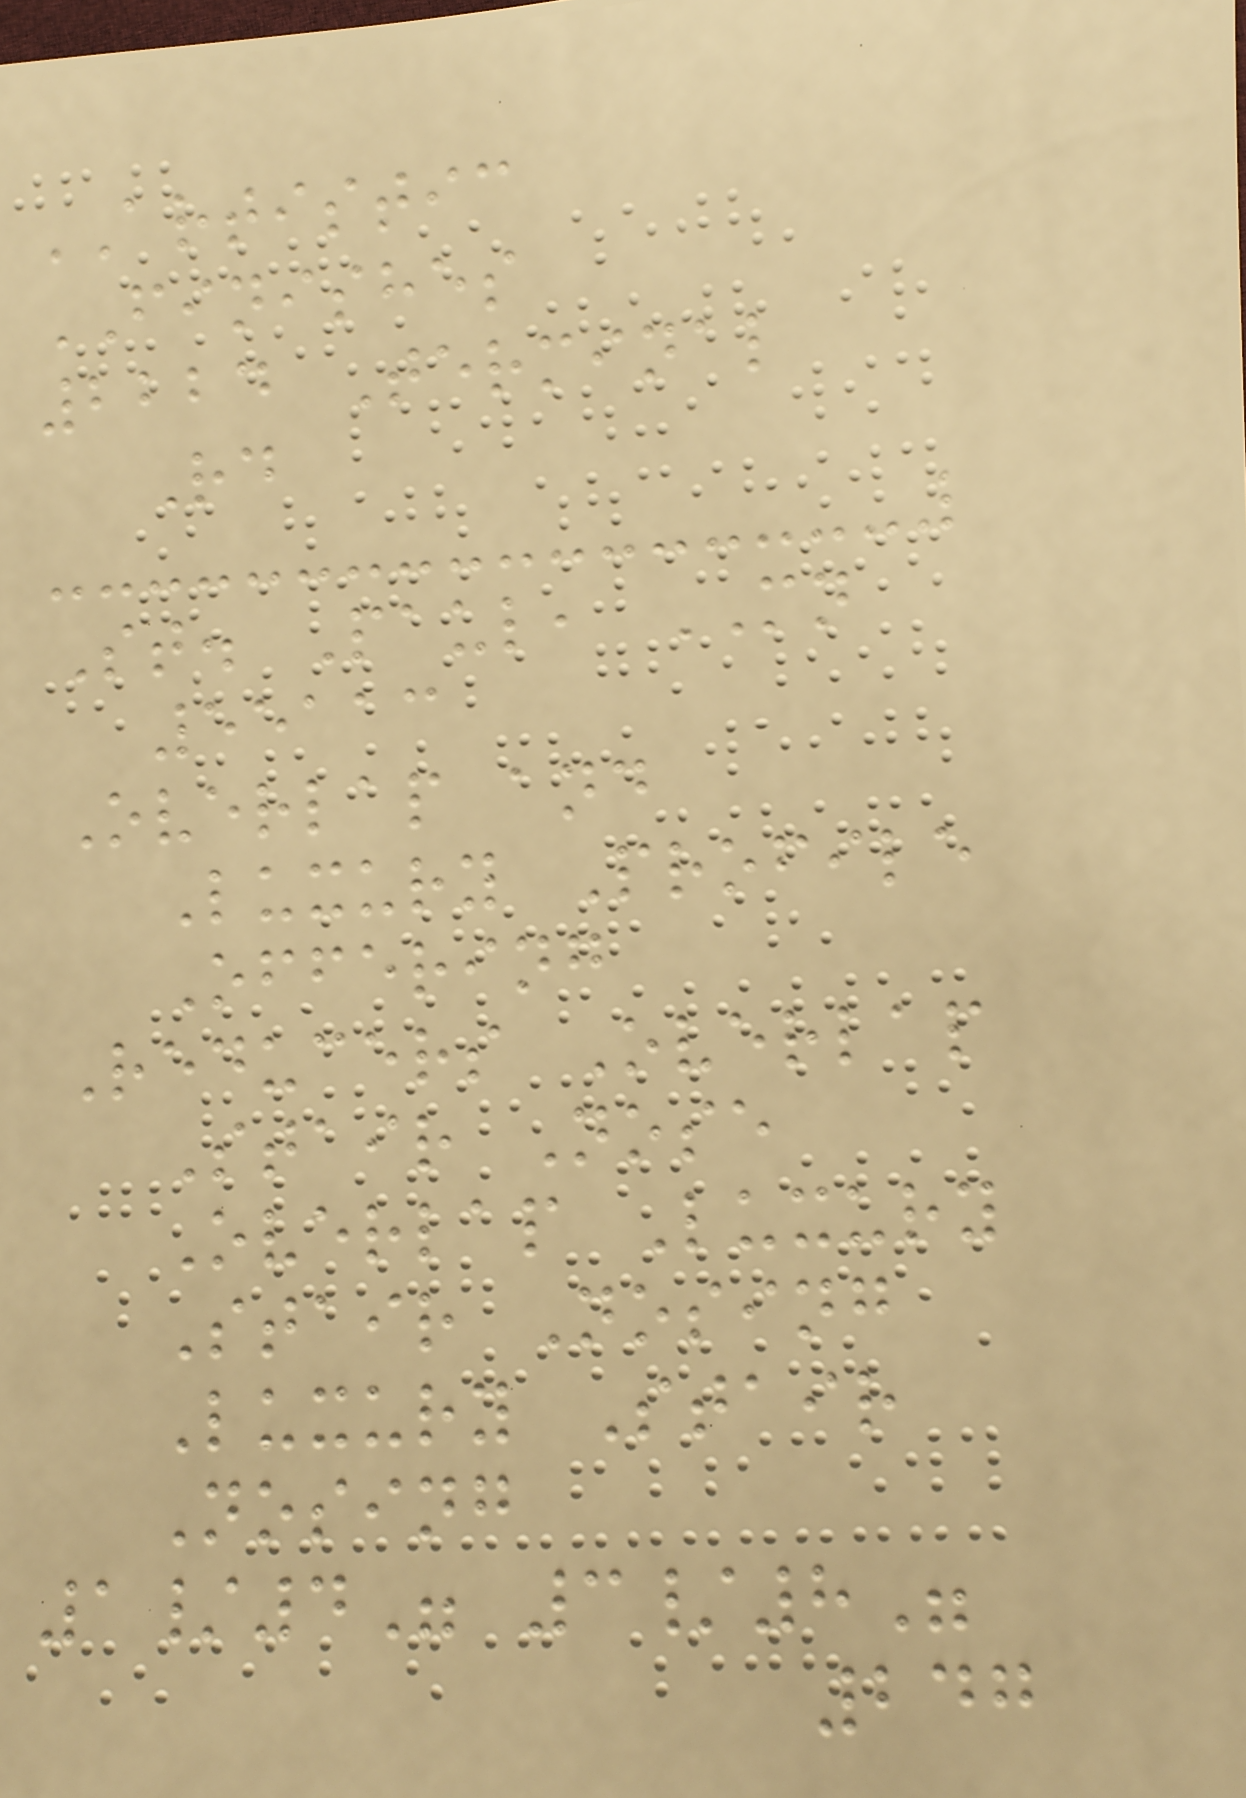ARTISTIC
FINISHES
2224 Terminal
Rd
St. Paul, MN
55113
Overlap and
Luxury Profile
Offering
Reducers Overlap
Stair Nose
Overlap Luxury
Stair Nosing
Luxury Stair
Nosing
1/4" 3/8"
247
